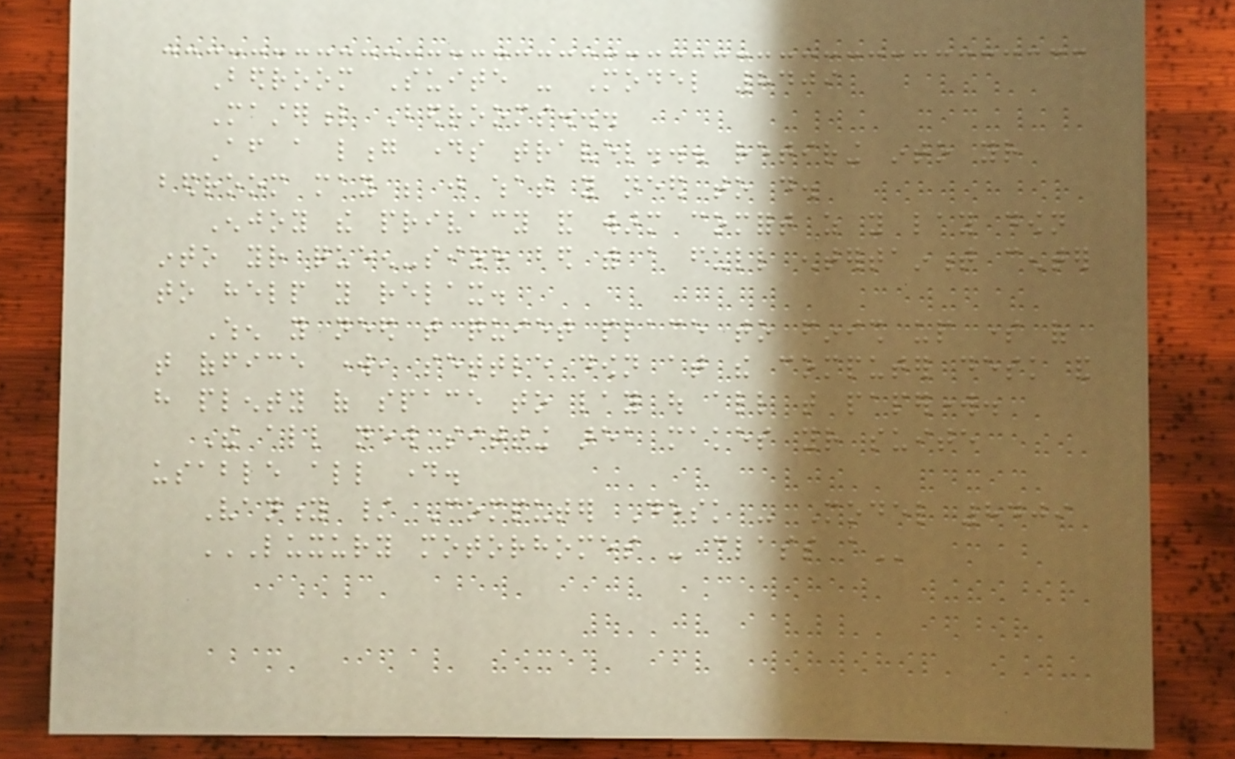Bedroom Suite - Model 8409
Masterful Bedrooms...
After a long days travel... retiring into your
bedroom may be just what you need to do.
Enjoy the privacy and warm comfort as you lay down
into your queen-size bed with a full entertainment center
to help you relax.
When you need that quiet place to finish up some of
that office work, settle down at the computer desk and
have plenty of space to lay out all that paperwork.
The all new sitting area makes your suite
usable all day.
Vanity / Computer Desk - Model 8409
LUXURY MOTORHOMES - CLASS A
